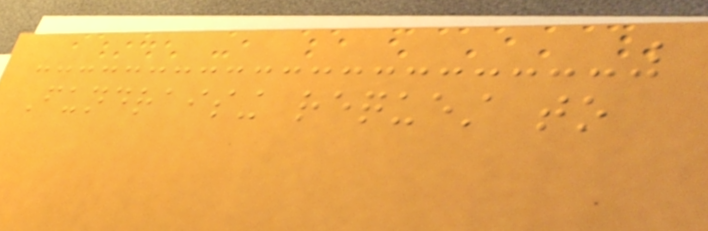Fundraising request to
